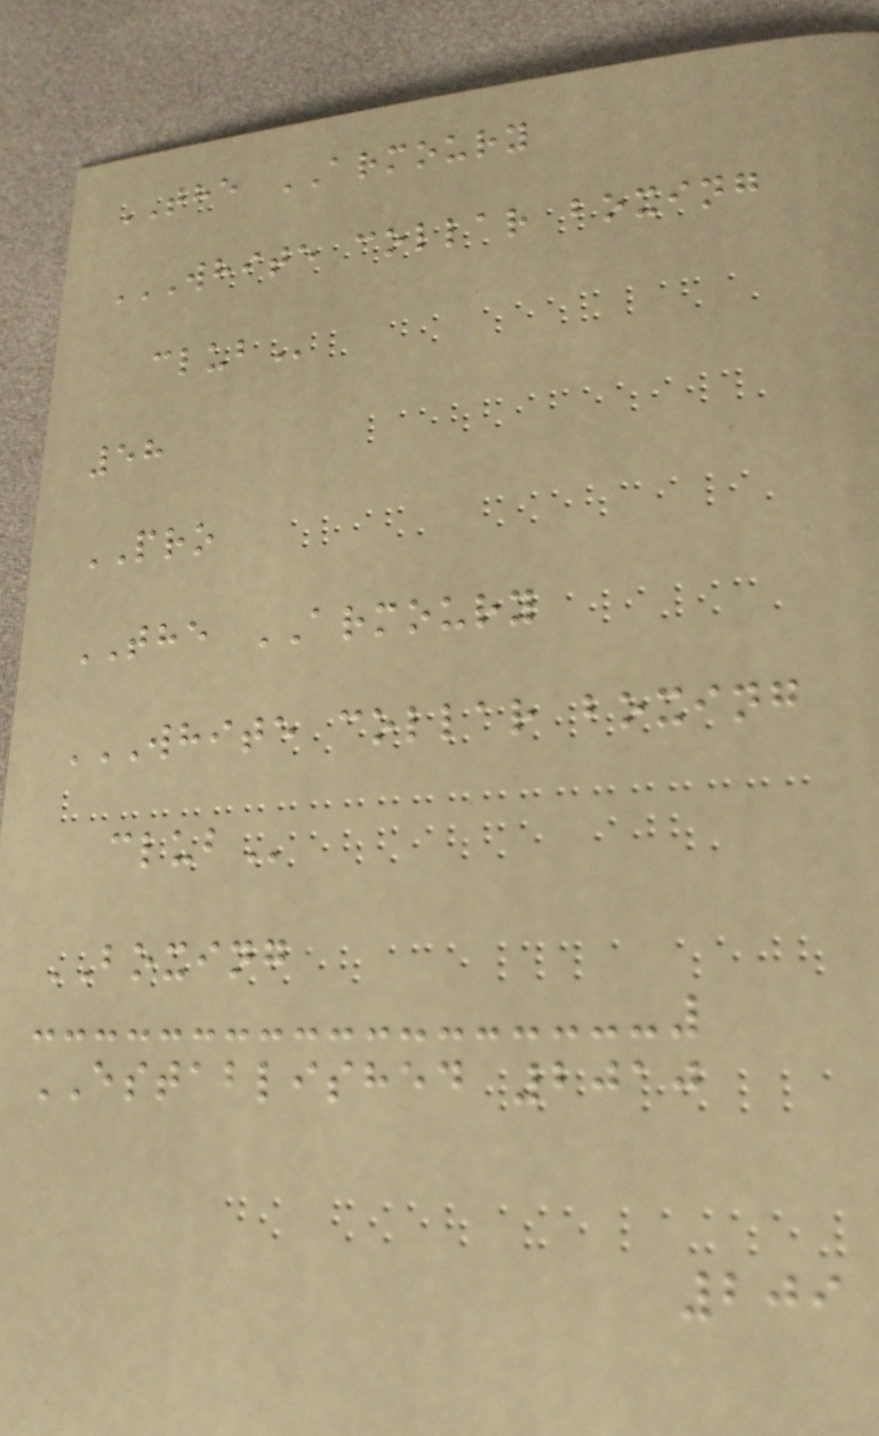THE ARMOURY
WHITE COLLAR BOXING
CLUB
58
PRO
THE ARMOURY
WHITE COLLAR BOXING
CLUB
BOXING
ESTABLISHED 2010
209
